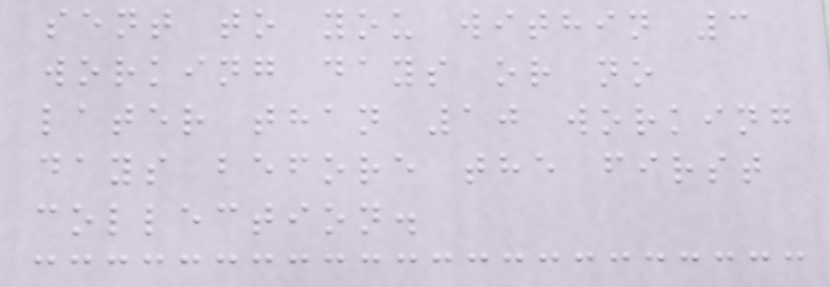sent to you within 3
working days or no
later than 10 working
days before the first
collection.
